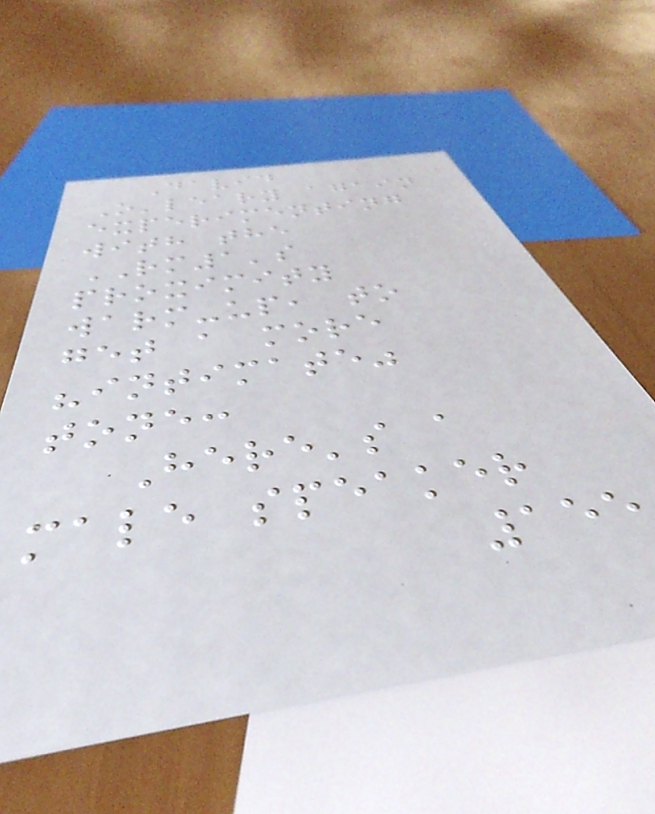David
O'leary again
experimenting
with the
RM1's
proximity
warm-up, to
get a more
"intimate"
tone:
Here's a
male speaker
155
